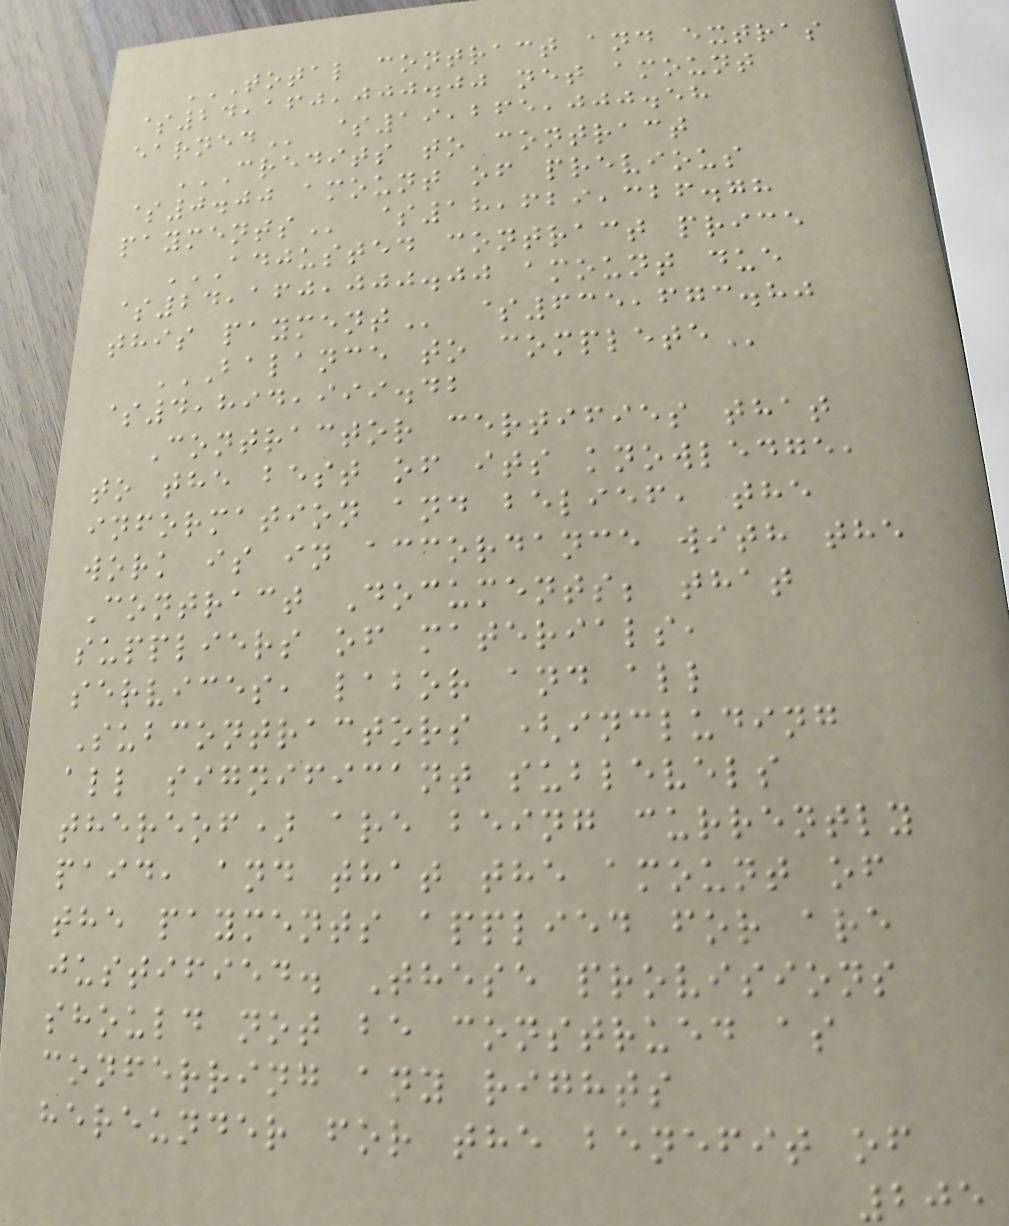TOTAL CONTRACT AND EXTRAS
$24,160,000.00 NET AMOUNT
EARNED $19,265,000.58
CREDITS TO CONTRACT
$0.00 AMOUNT OF PREVIOUS
PAYMENTS $18,629,326.78
ADJUSTED CONTRACT PRICE
$24,160,000.00 AMOUNT DUE
THIS PAYMENT $635,673.80
BALANCE TO COMPLETE
$4,894,999.42
Contractor certifies that
to the best of its knowledge,
information and belief, the
work is in accordance with the
Contract Documents; that
suppliers of materials,
services, labor and all
Subcontractors (including
all significant sublevels
thereof) are being currently
paid, and that the amount of
the payments applied for are
justified. These provisions
should not be construed as
conferring any rights
hereunder for the benefit of
205
